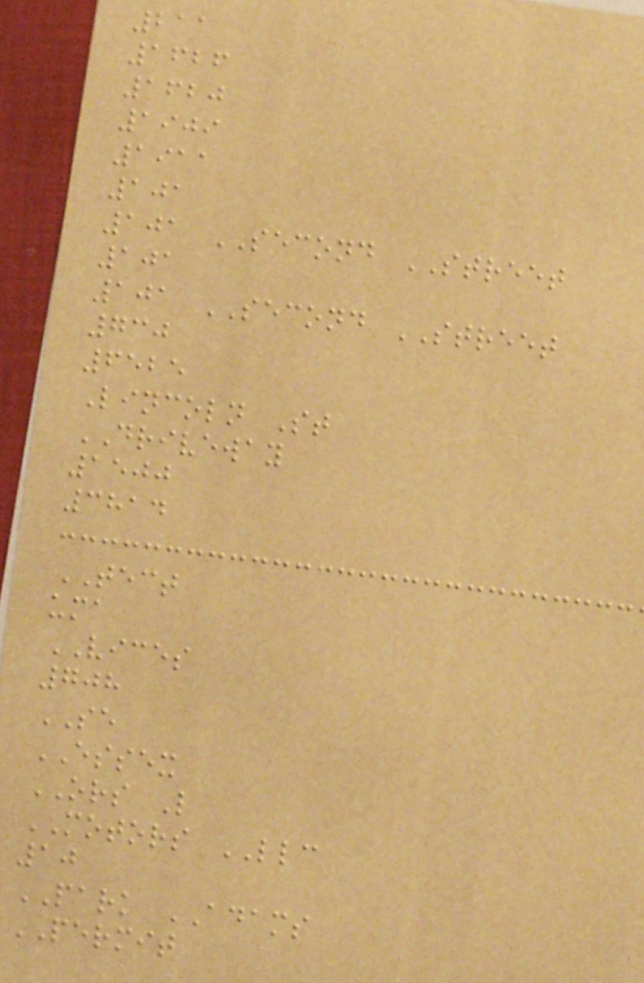211
1626
1620
1909
1911
101
101 SECOND STREET
101
101 SECOND STREET
730
6525
Lincoln St
DRIVEWAY
1500
3814
TECT
uma
VICES
708
SE
ESSEX
ORS L
MOTORS LLC
10
PARK ADAMS
PERMIT
